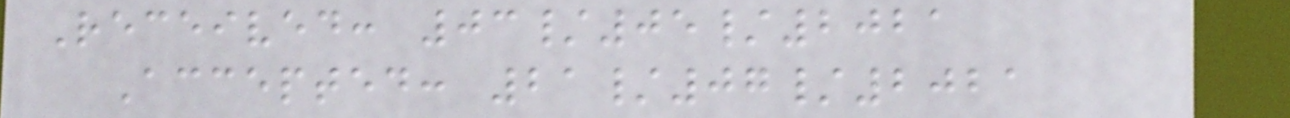Received: 03/05/2021
Accepted: 21/07/2021
